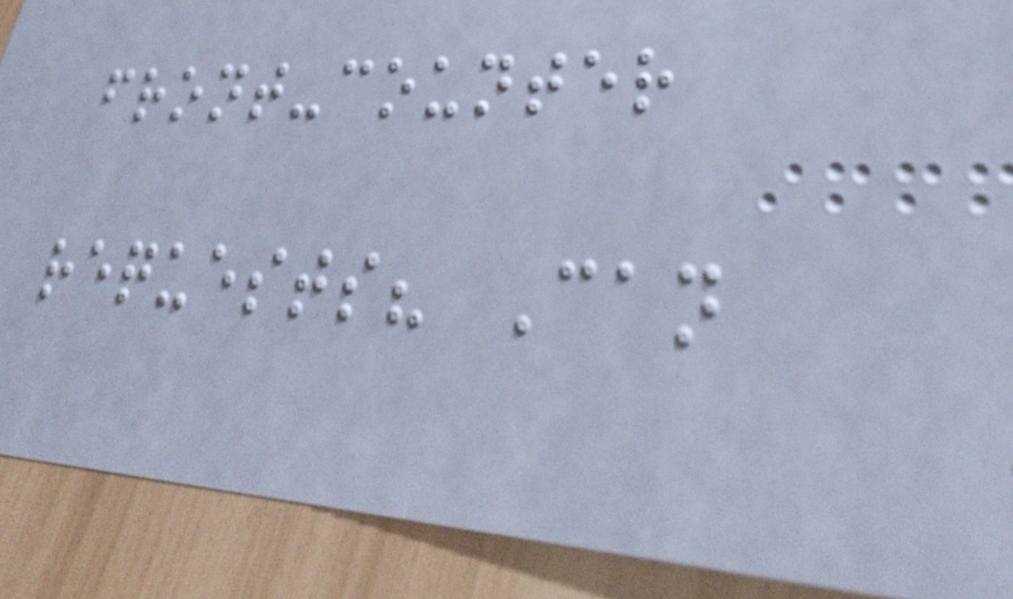front-counter
requests? Can
